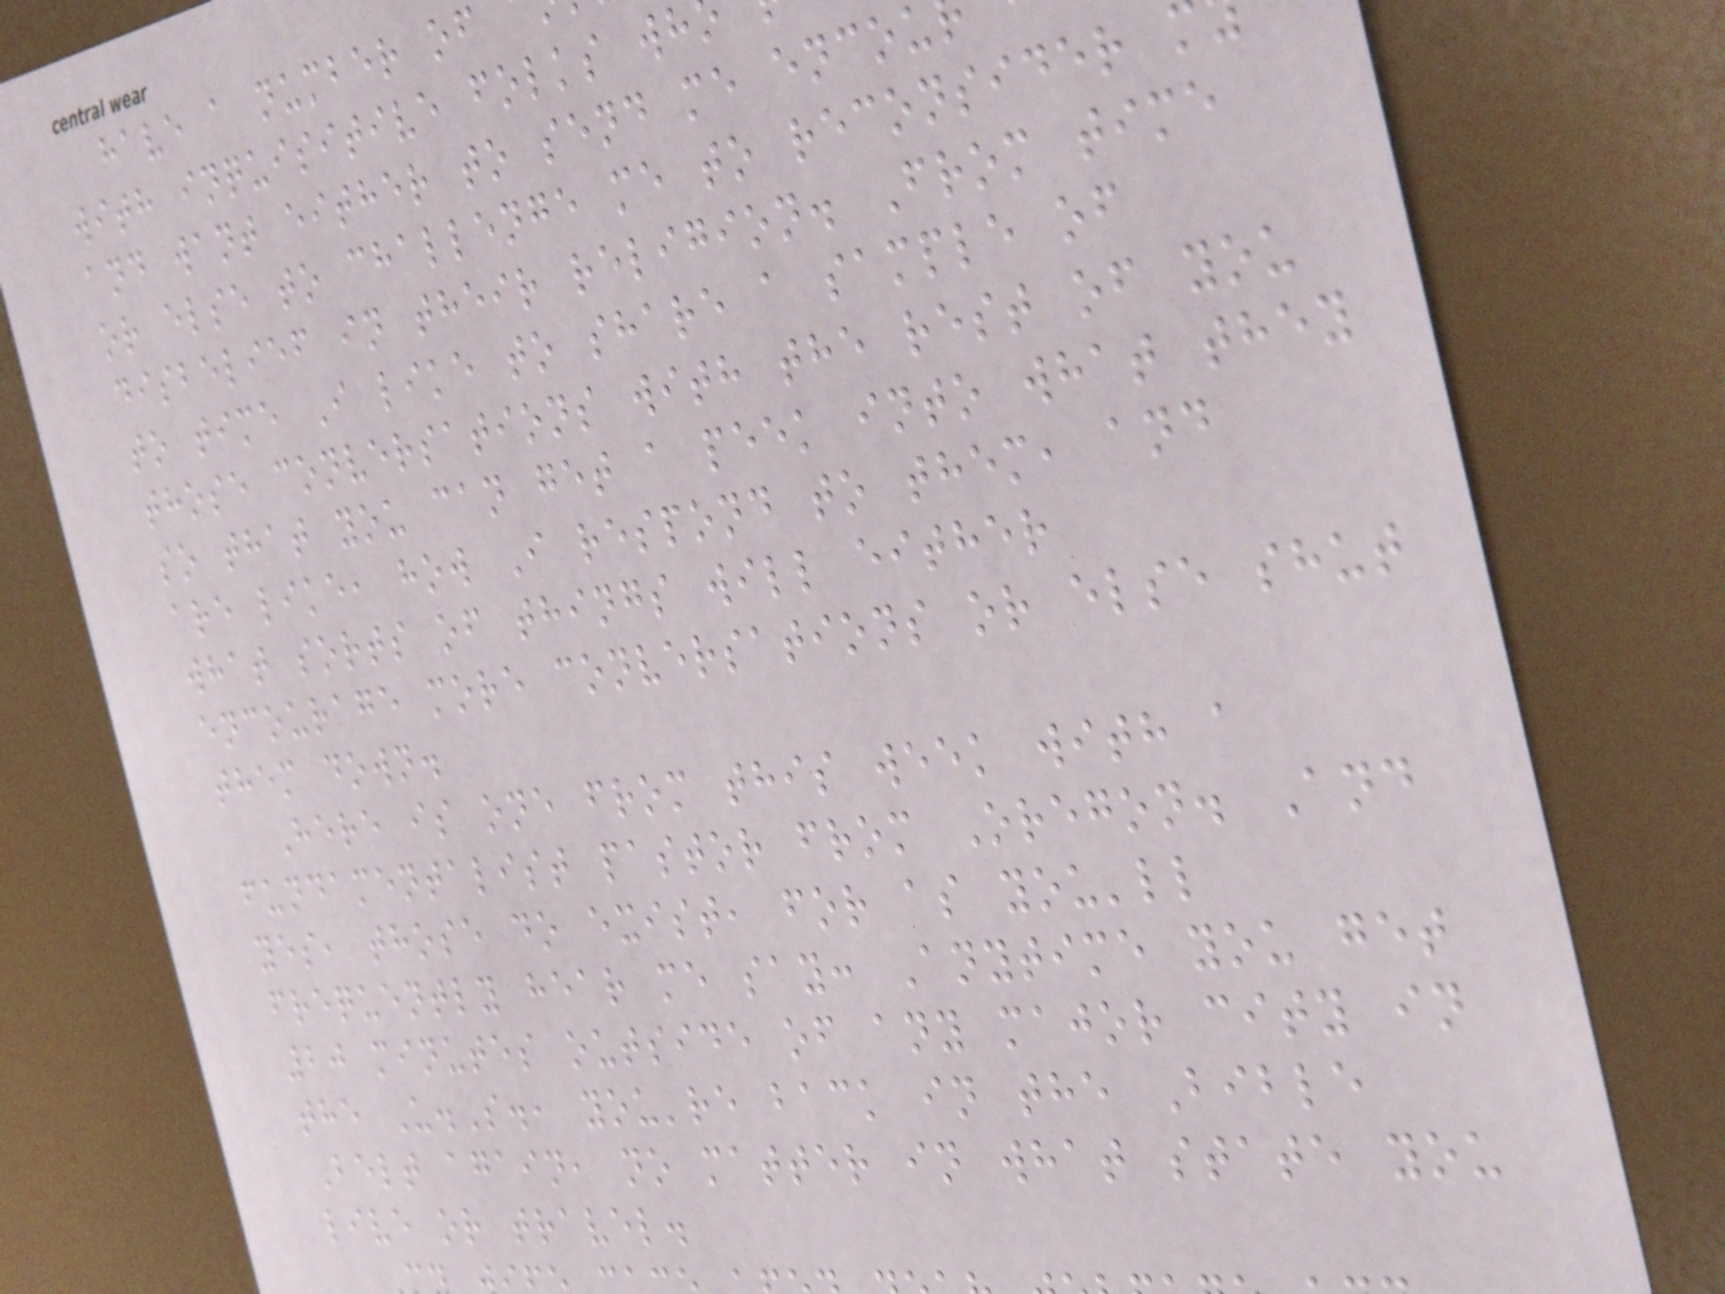have a number of
with inquisitive folks wh
and want either to send me encou
or else to challenge me to reconsider
disbelief in their religion. From time
to time I like to share a sample of
those conversations with the rest of you
so that you can get a peek into what they
are like, how I respond to them, and
what sorts of things will either
encourage more conversations or else shut
them down.
Here is one from this week with a
fundamentalist pastor from Oregon. And
yes, those do exist, for as you'll
frequently hear me say: Anytime you get
20 minutes outside of any major city in
the U.S., you're back in the Bible
Belt again, no matter in what state you
live or travel.
